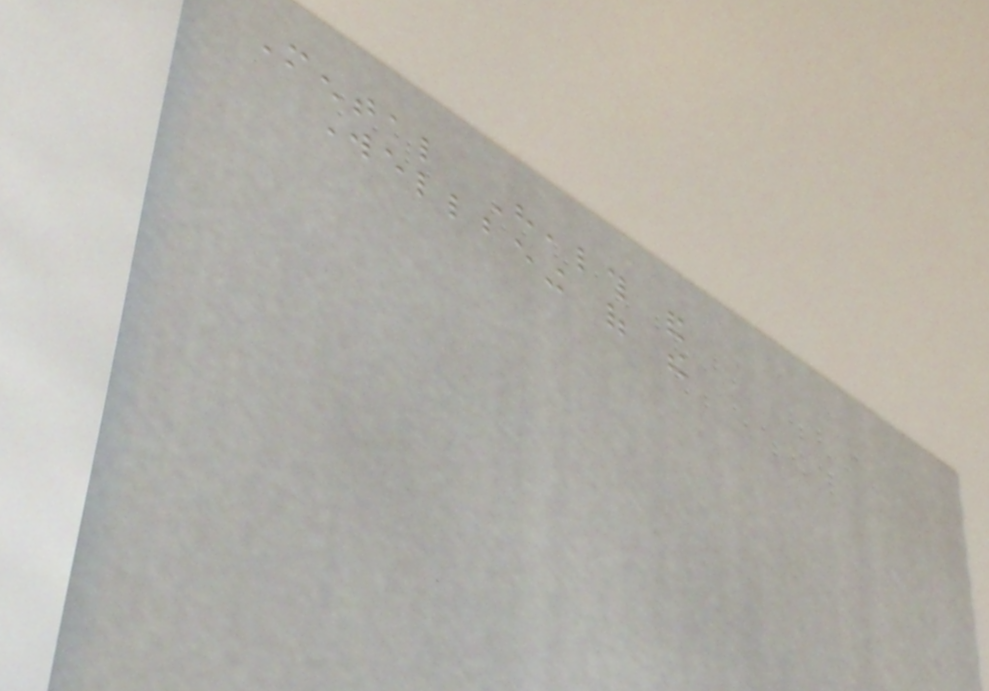Mental Health and
Wellbeing of the
